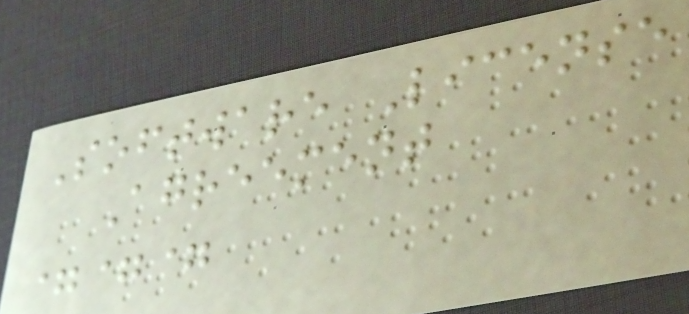Software License
Agreement
===
